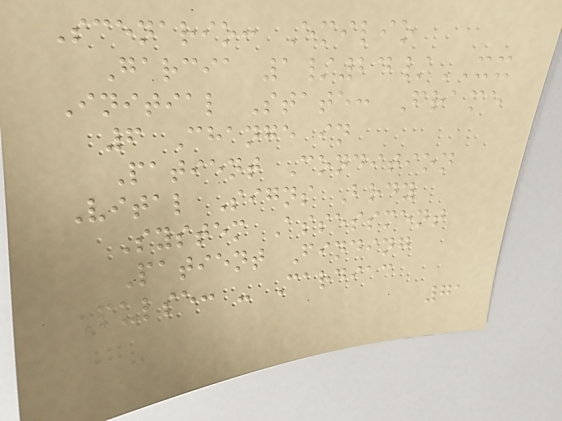Scenario: Emilio
Garcia 1/24/XX
Initial State: Frame
6 Change in
Patient Condition
Vital Signs Body
System Assessment
Patient Finding
Pulse: - Cardiac
71
